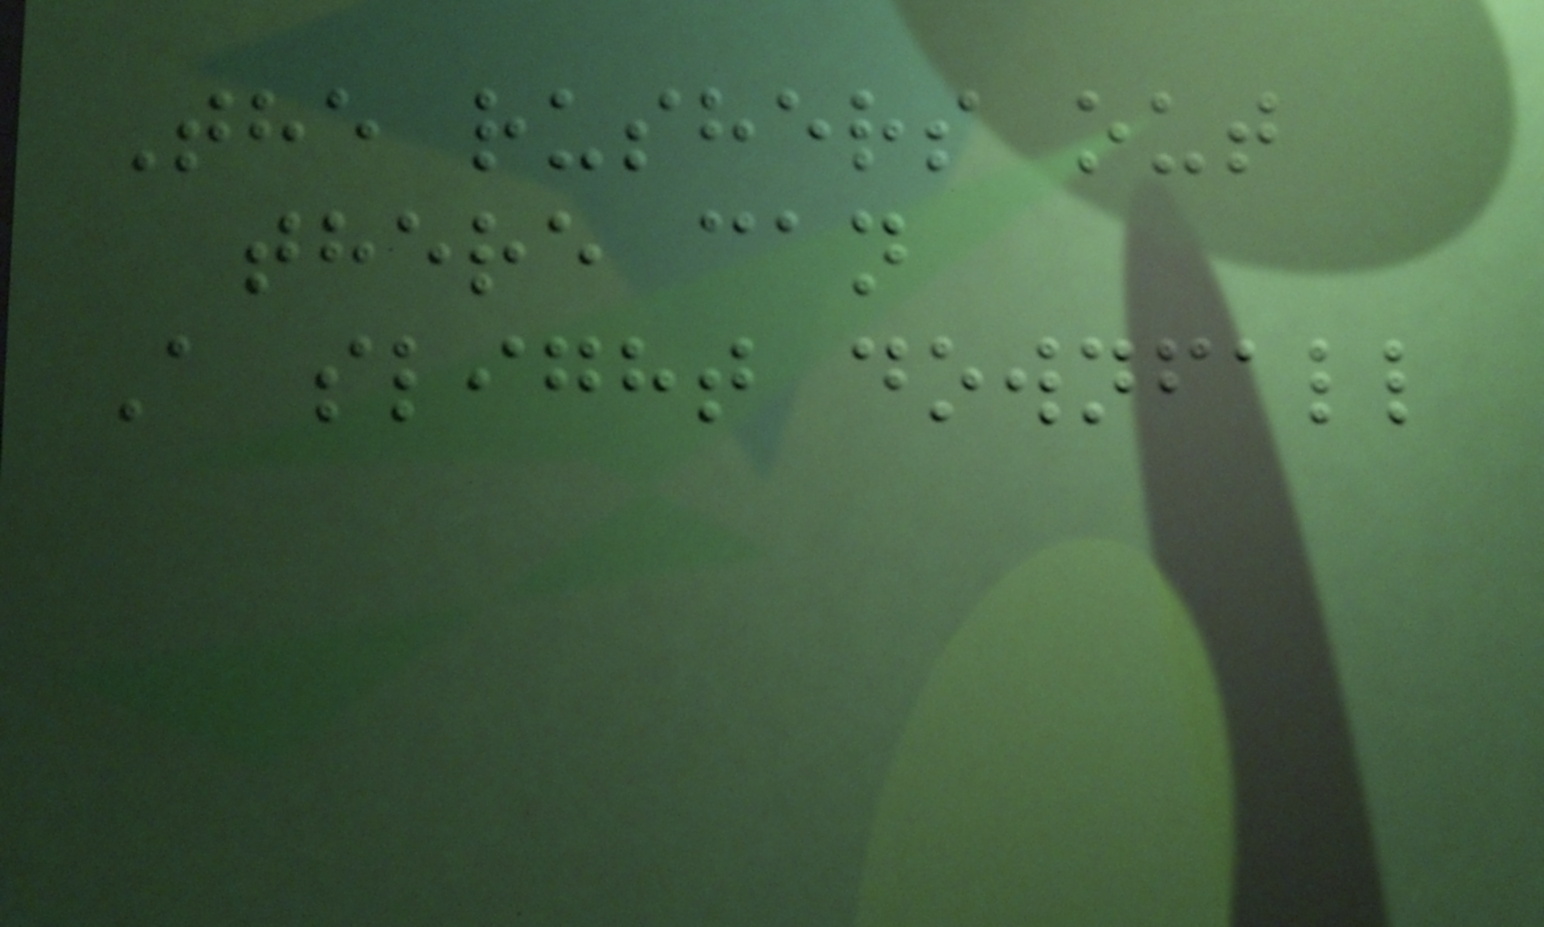The rushers out
there can
A slight downfall
